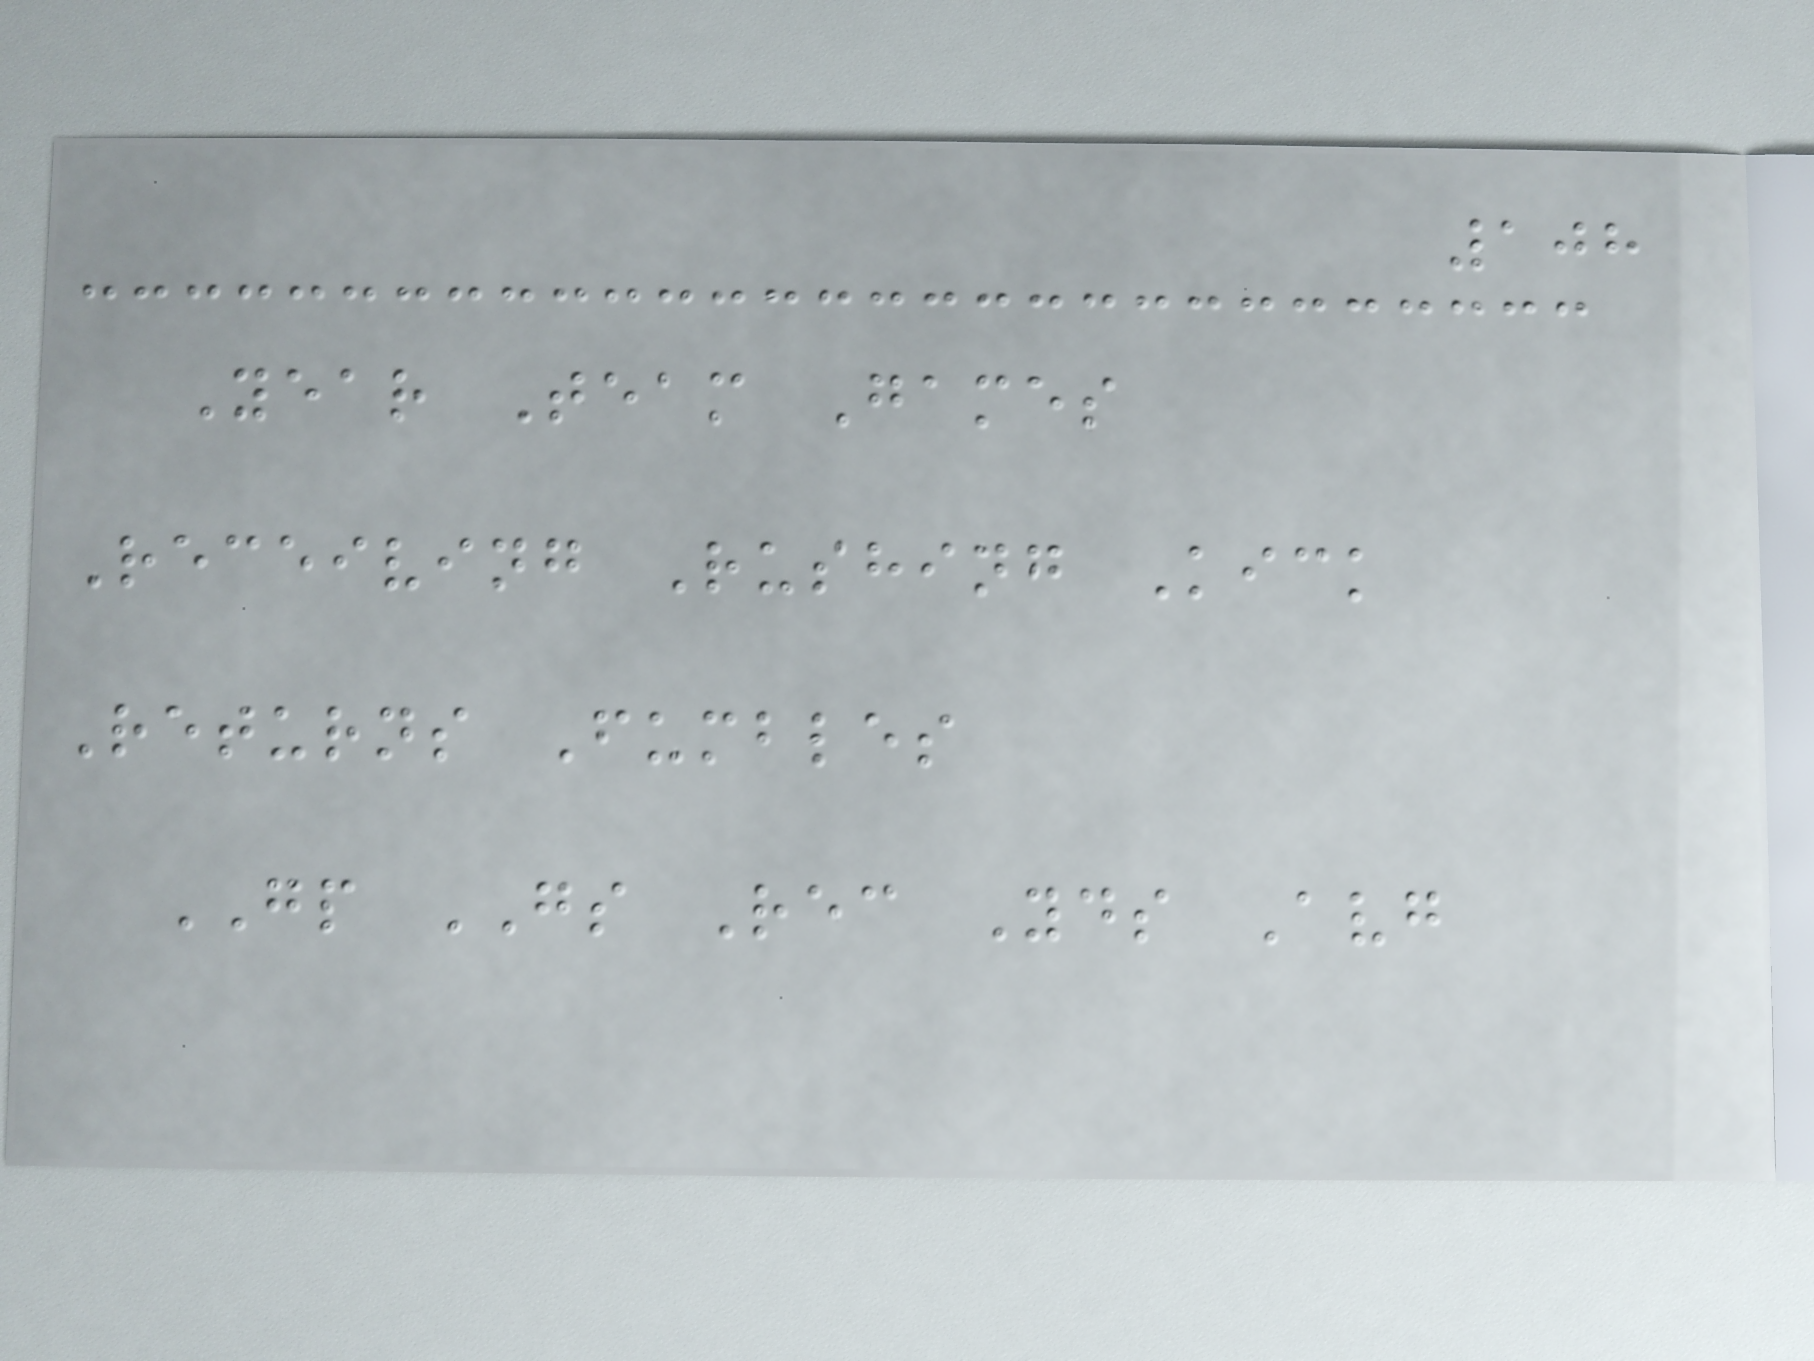108
Year Team Games
Receiving Rushing Kick
Returns Fumbles
GP GS Rec Yds Avg
